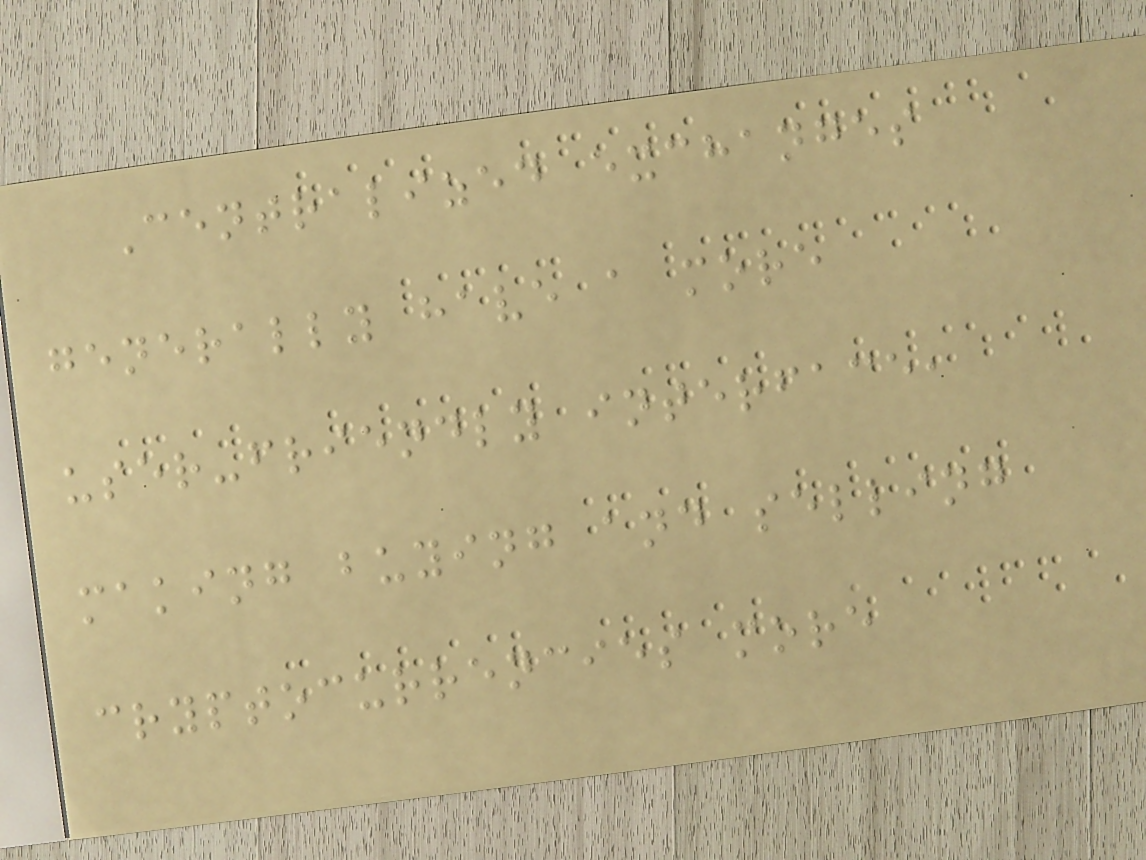Centralized exchanges
generally have a more
user-friendly interface,
making buying and selling
cryptocurrencies more
